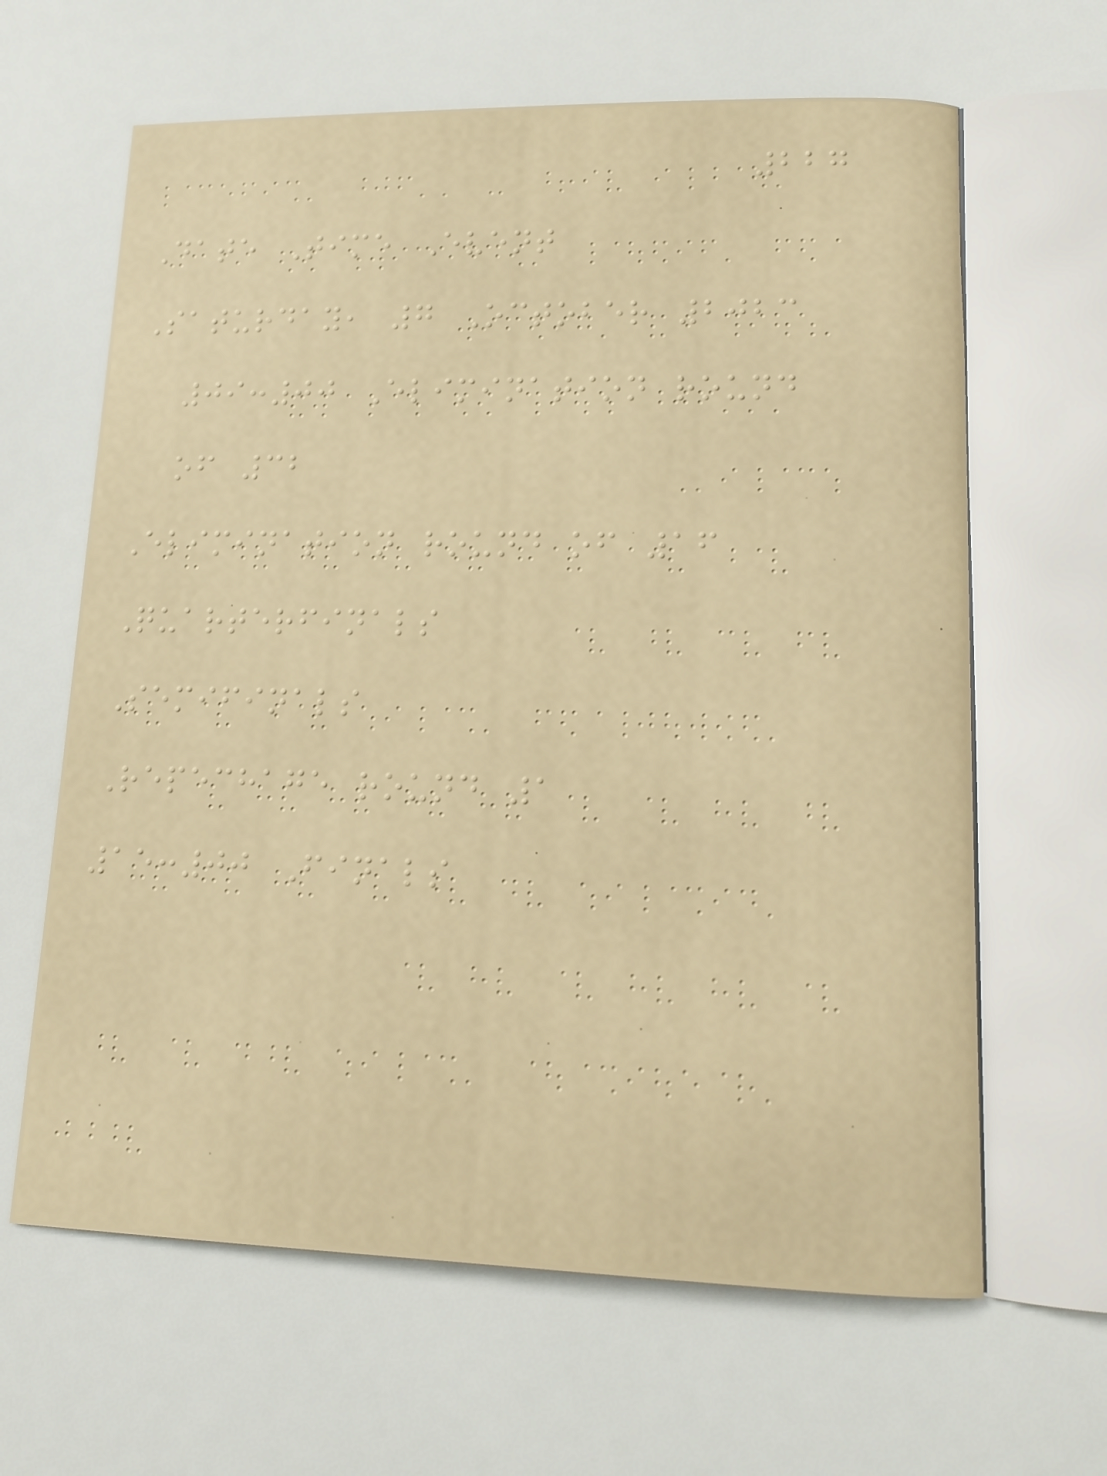227
Date Time Event
Saturday, 7 October 2023
09:00 Elimination round
of 32
Elimination round of 16
Quarterfinals
Semifinals
Repechage round 1
15:00 Finals
